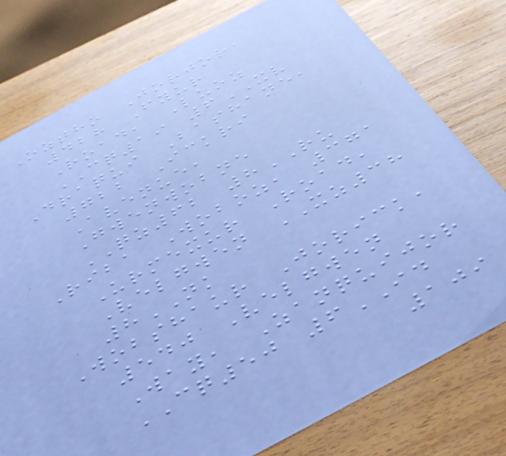Oztho Jorjor,
428 Fyur
Road, Luoz
CQ19 6XV
Draqui Bashane,
722 Ickri
Avenue,
Gwenwobne
QZ62 8RU
Riba Woboz, 371
Urmexur Road,
Velgwen XZ38
8NK
Wobshaur Jorick,
540 Velgwen
Way, Zanquijor
CQ50 6ID
109
